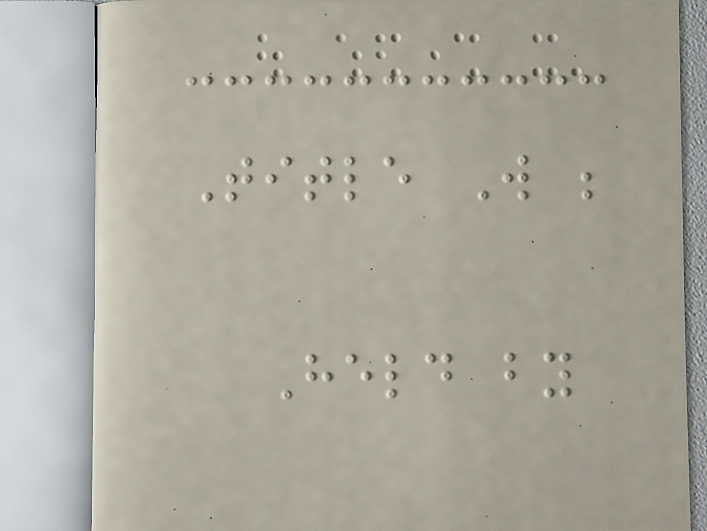Title Will be
Held by
